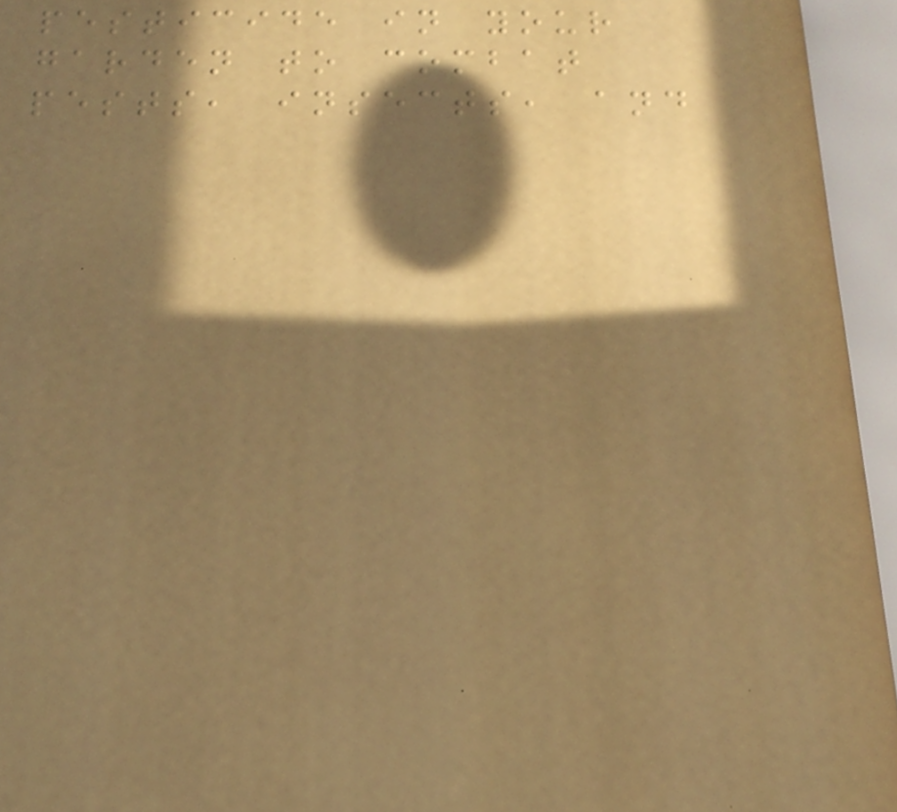pesticide in your
garden to combat
pests, insects, and
